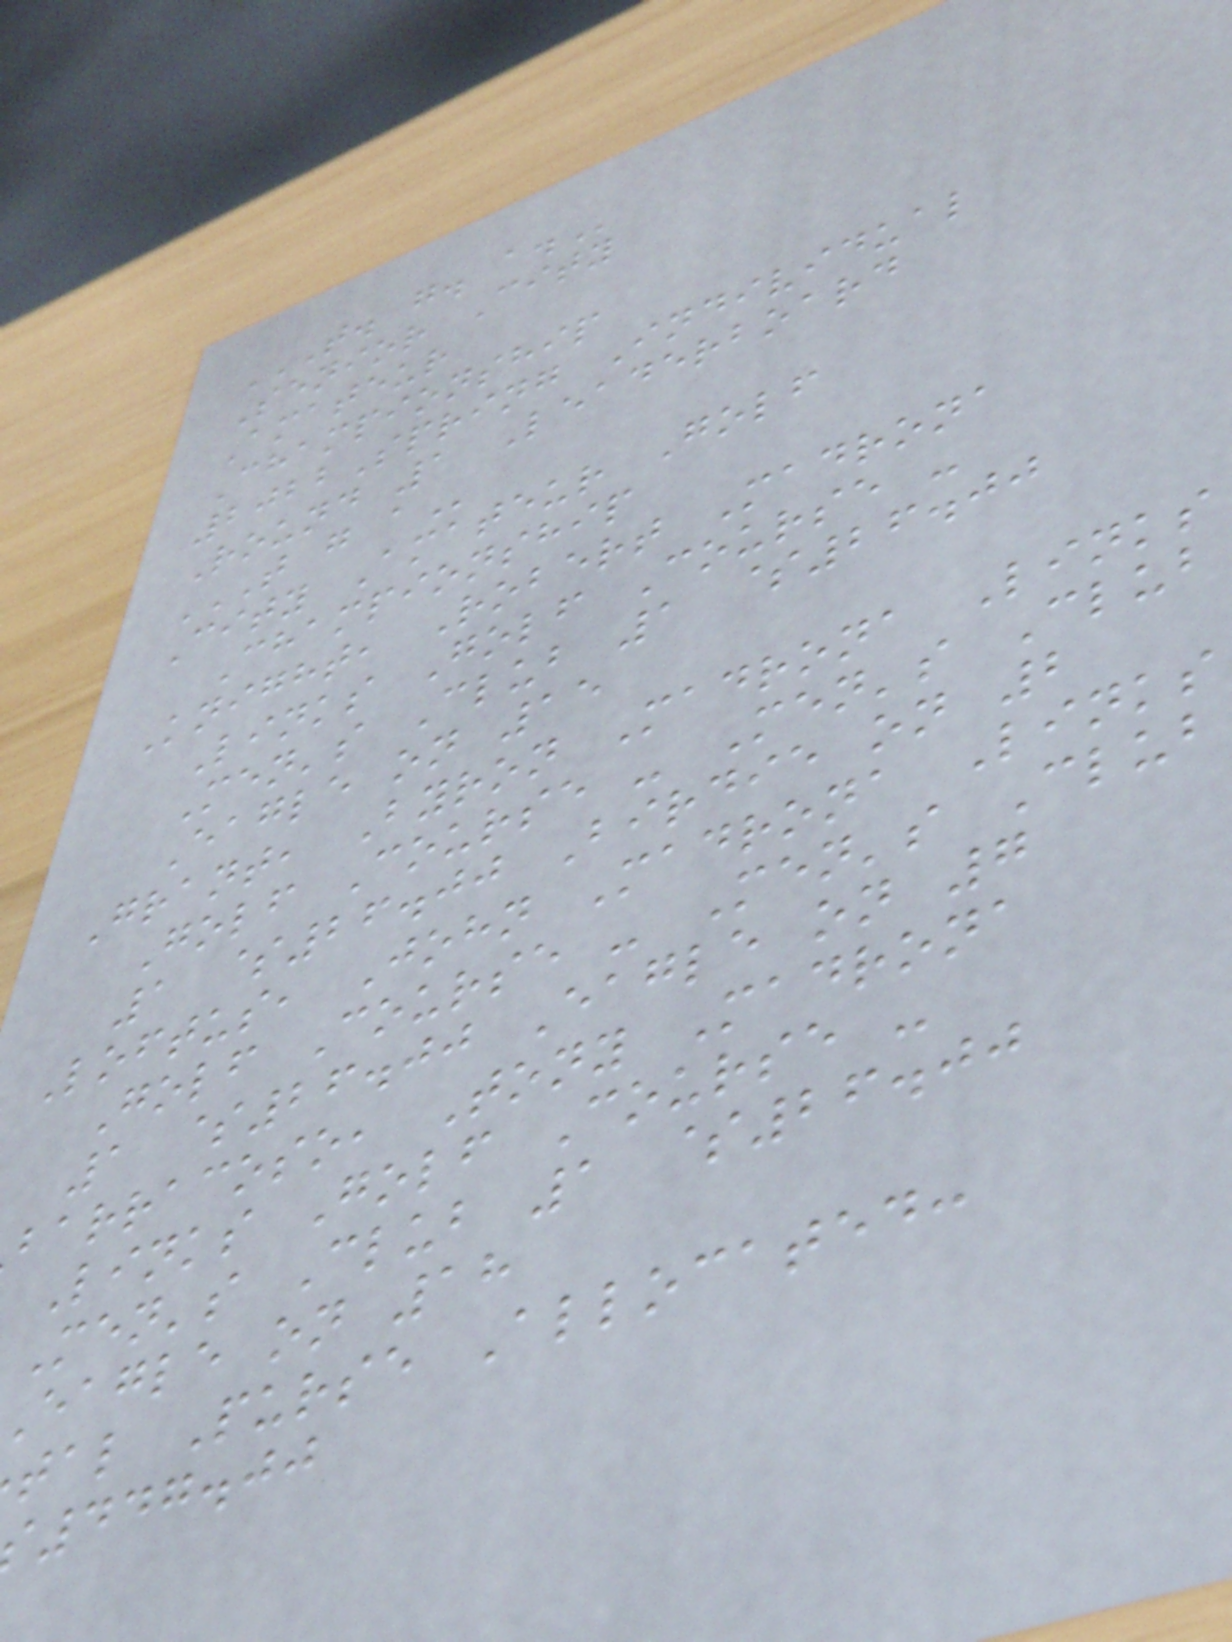T. G. A.
Senior City
Amateur
Championship
2022Spring Individual
Round 1 Leaderboard
T G A
City Amateur Golf
Championship
Knight, Robert Madrona
Links Golf Course -
Men's Club 1 $26.00
Eagle on 15
Grant, Byron Madrona Links
Golf Course - Men's Club
1 $26.00 Birdie on 2
Loftus, John Madrona Links
Golf Course - Men's Club
1 $26.00 Eagle on 7
barracoso, Tony Madrona
Links Golf Course -
Men's Club 1 $26.00
eagle on 18
tal Purse Allocated:
447.00
